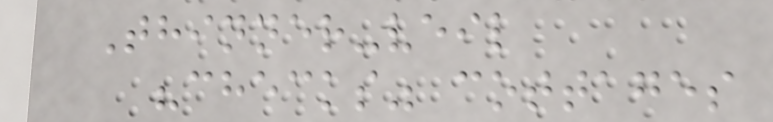Thinner-veil
"checks" cottages
